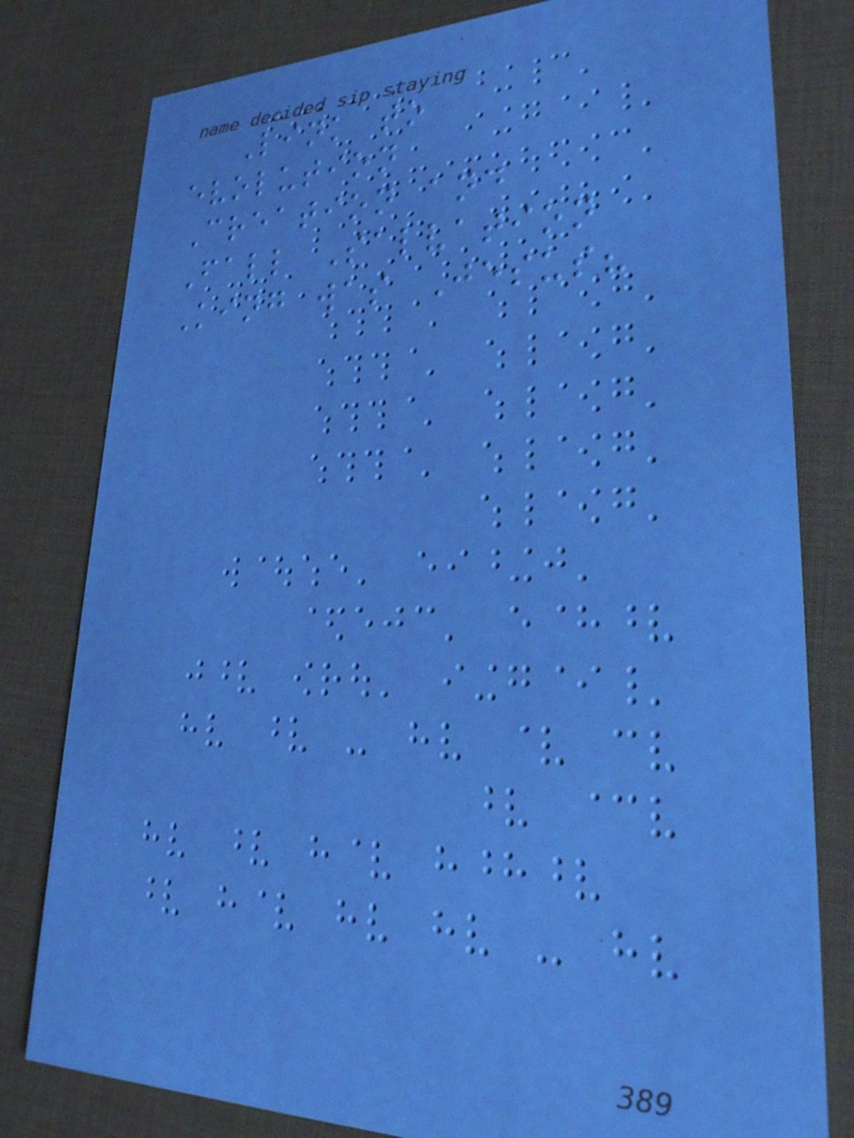Link to
evolution
Creation and
Fall Salvation
King was Jesus?
